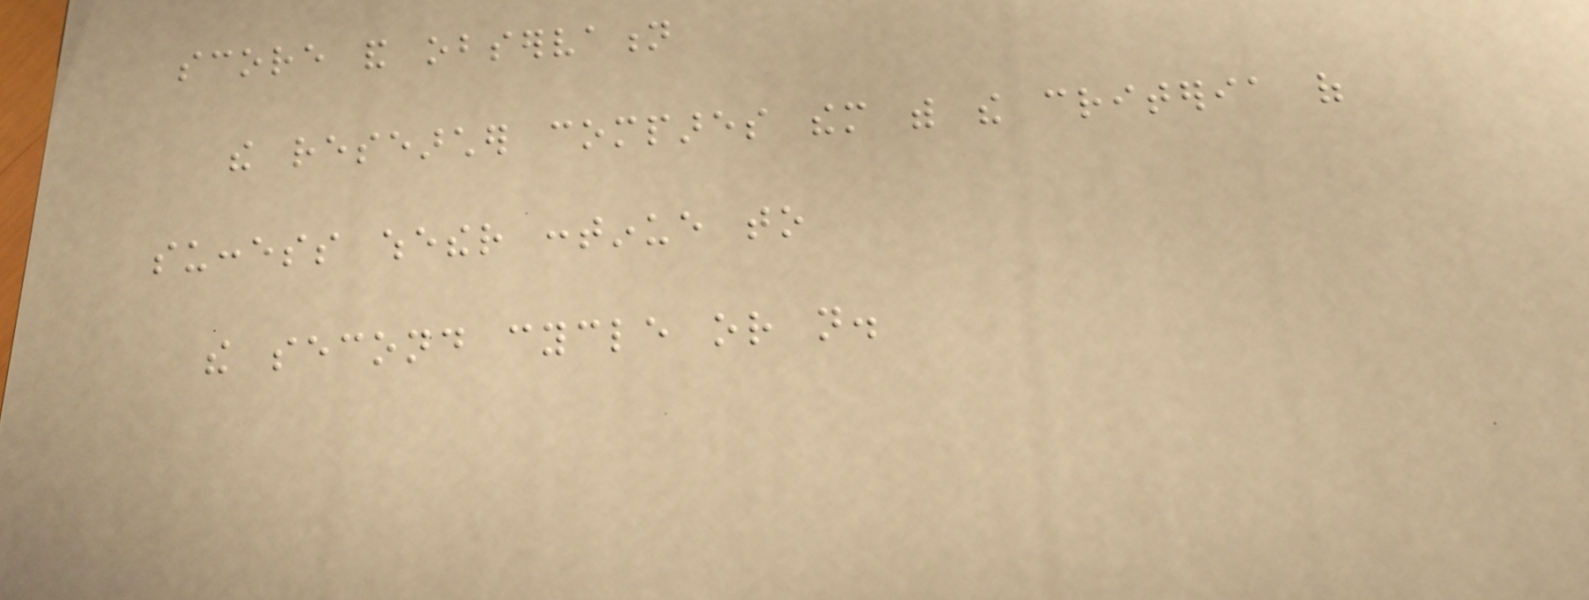score and observation
the researcher compares them with the criteria of
success whether continue to
the second cycle or not.
